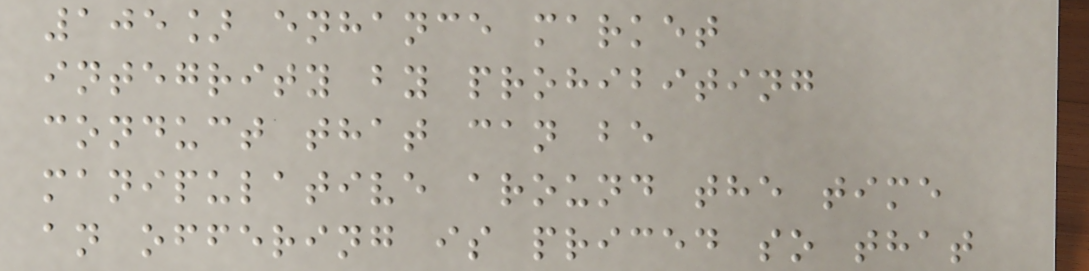105] enhance market
integrity by prohibiting
conduct that can be
manipulative around the time
an offering is priced so that
